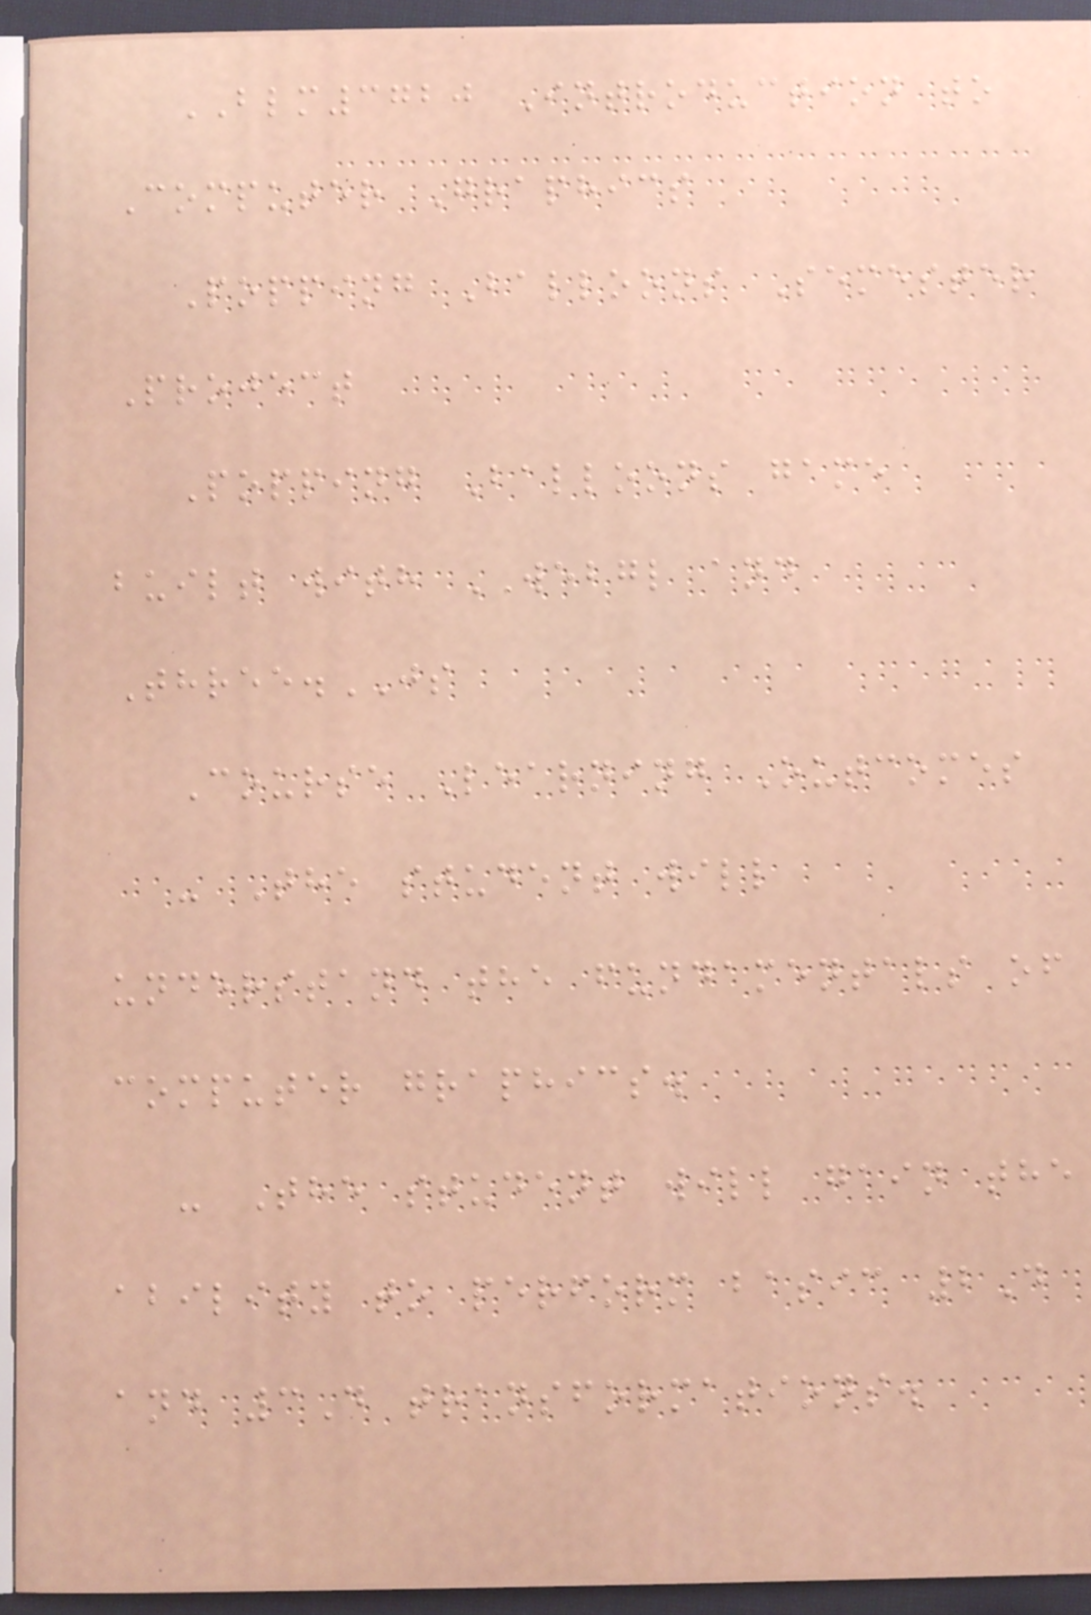BLM3720 Introduction to
Computer Graphics
Popping Balloons Semester
Project
Popping Balloons game
built with WEBGL and
Three.JS
Course Learning Outcomes
- The student will
understand the fundamentals of
computer graphics.
- The student will gain the
ability to perform basic 2D
and 3D transformations.
